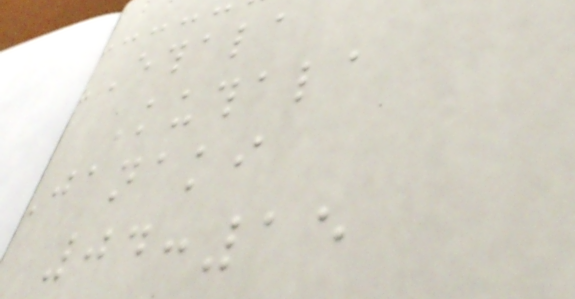"Ethala
Kuthala
Janaki
04:15
